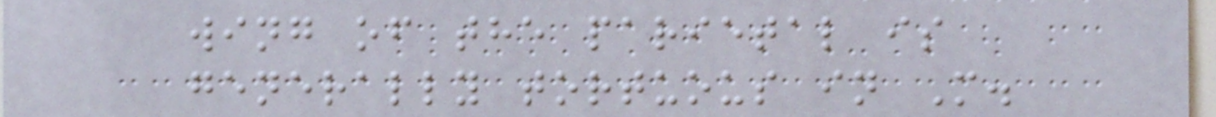wing of the parietal is
generally tortuous in M.
